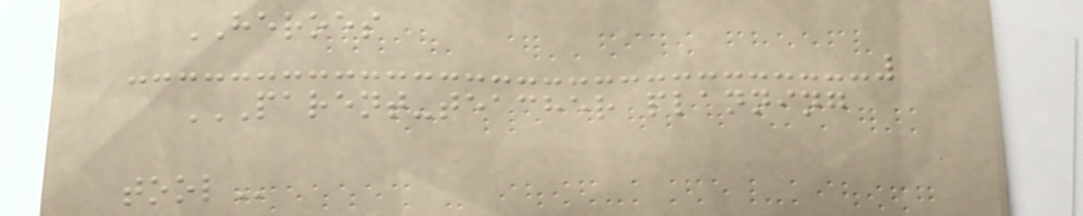HEROES
PARENT-TEACHER PLANNING
TOOL
